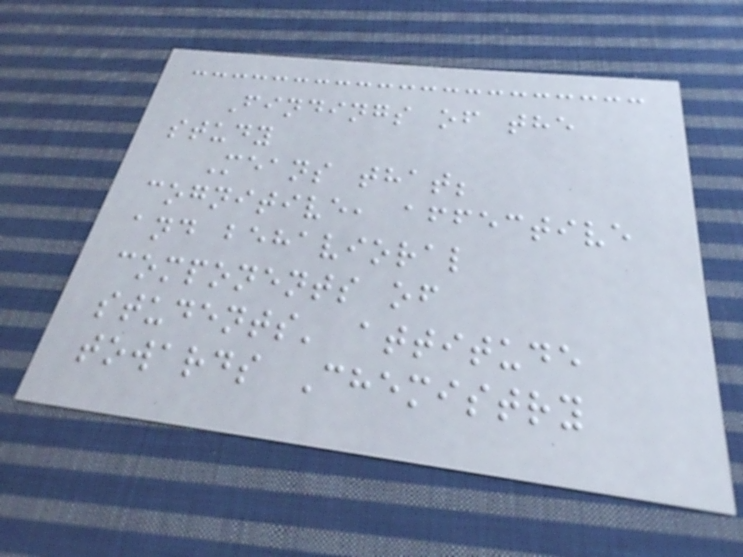Findings of the
study
Means that;
cognitive, affective
and behavioral
components of
students' attitude
towards Chemistry
